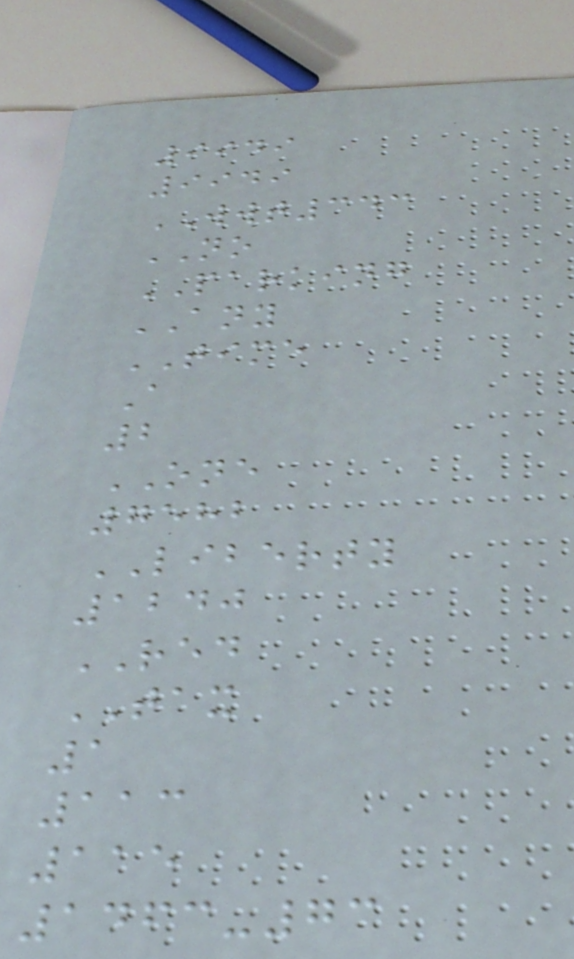9949
9949
WWT343
NO
PARKING
ANY
TIME
A
2
ONE
7582
LIBERTY
1240
RED
TAX
1
113
115
1463-73
